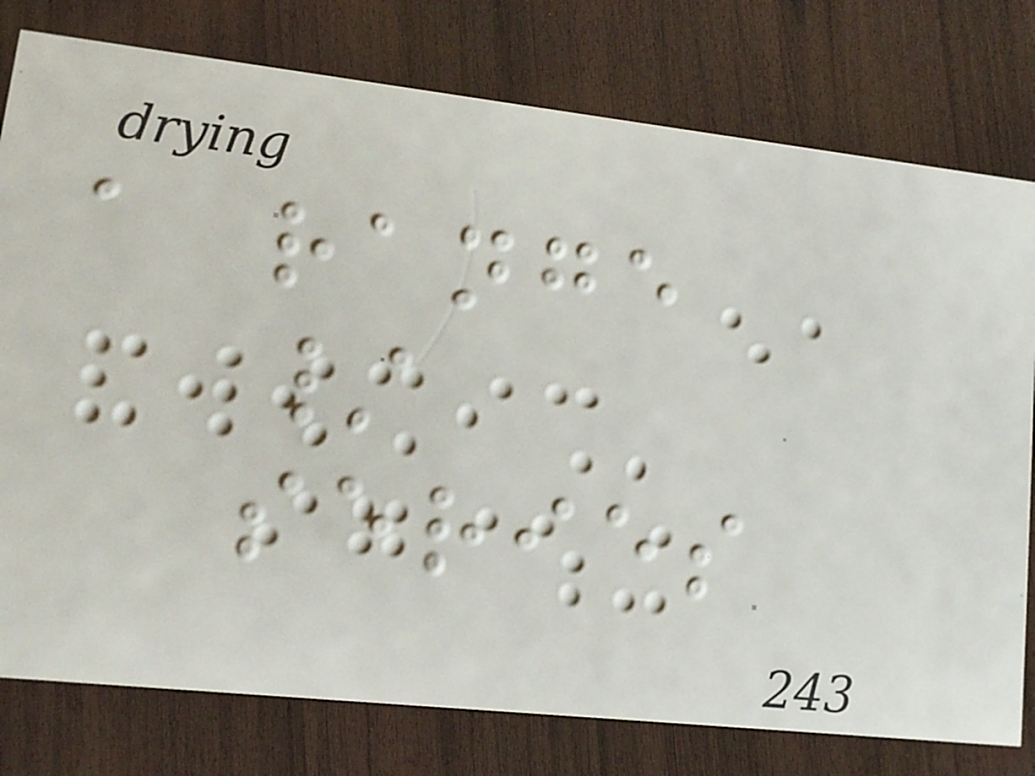a range
/
series
